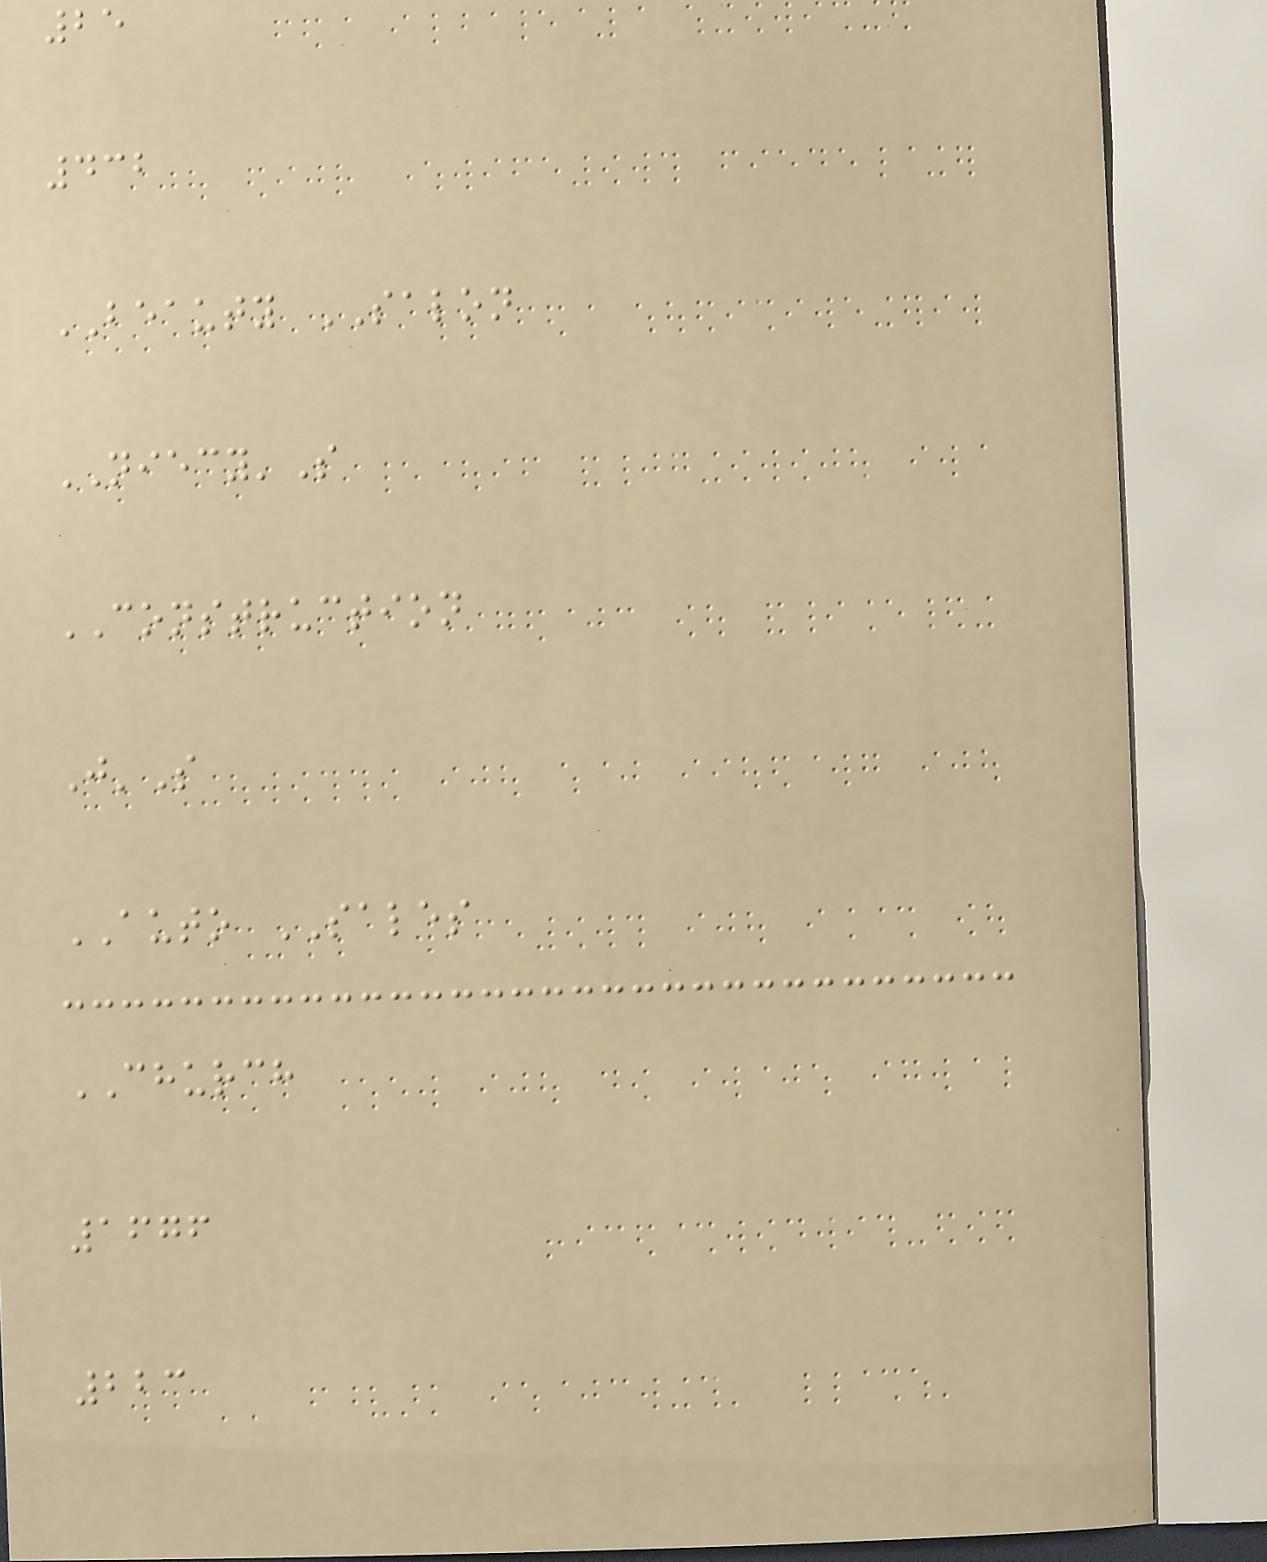25
432
BEAUTY SALON
NIECY'S
CONSTRUCTION
J'S
AUTO SALES
CHURCH
1676
223
